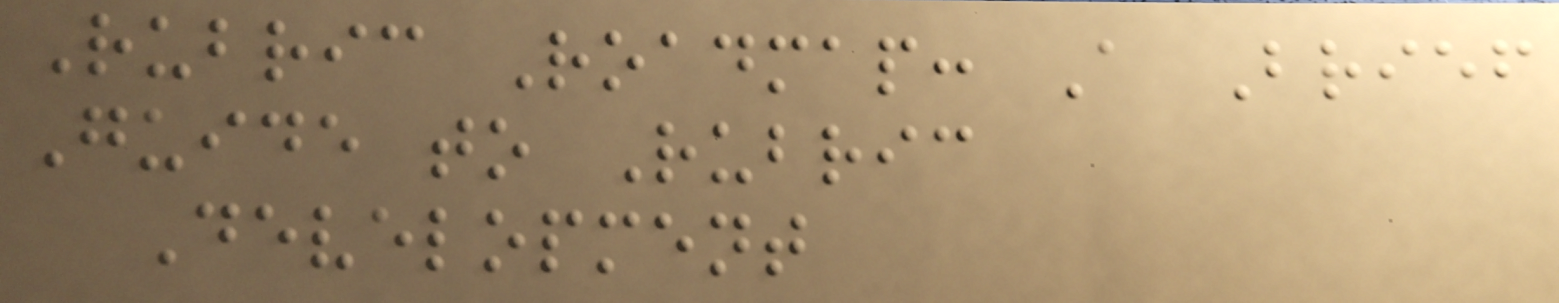Rubric Roadmap: A Brief
Guide to Rubric
Development
